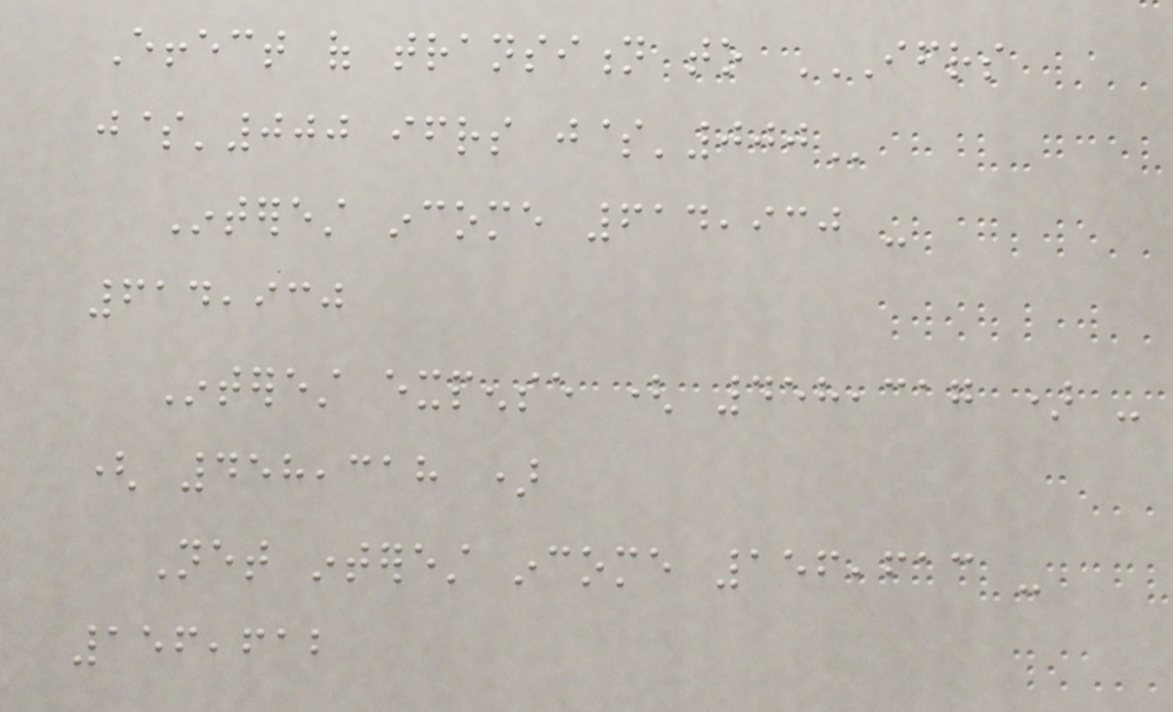Effect of transition to IFRS
J$'000 IFRS J$'000
Interest income 614,930 -
614,930
Interest expense ( 458,317 ) -
( 458,318 )
Net interest income 156,613 -
156,612
